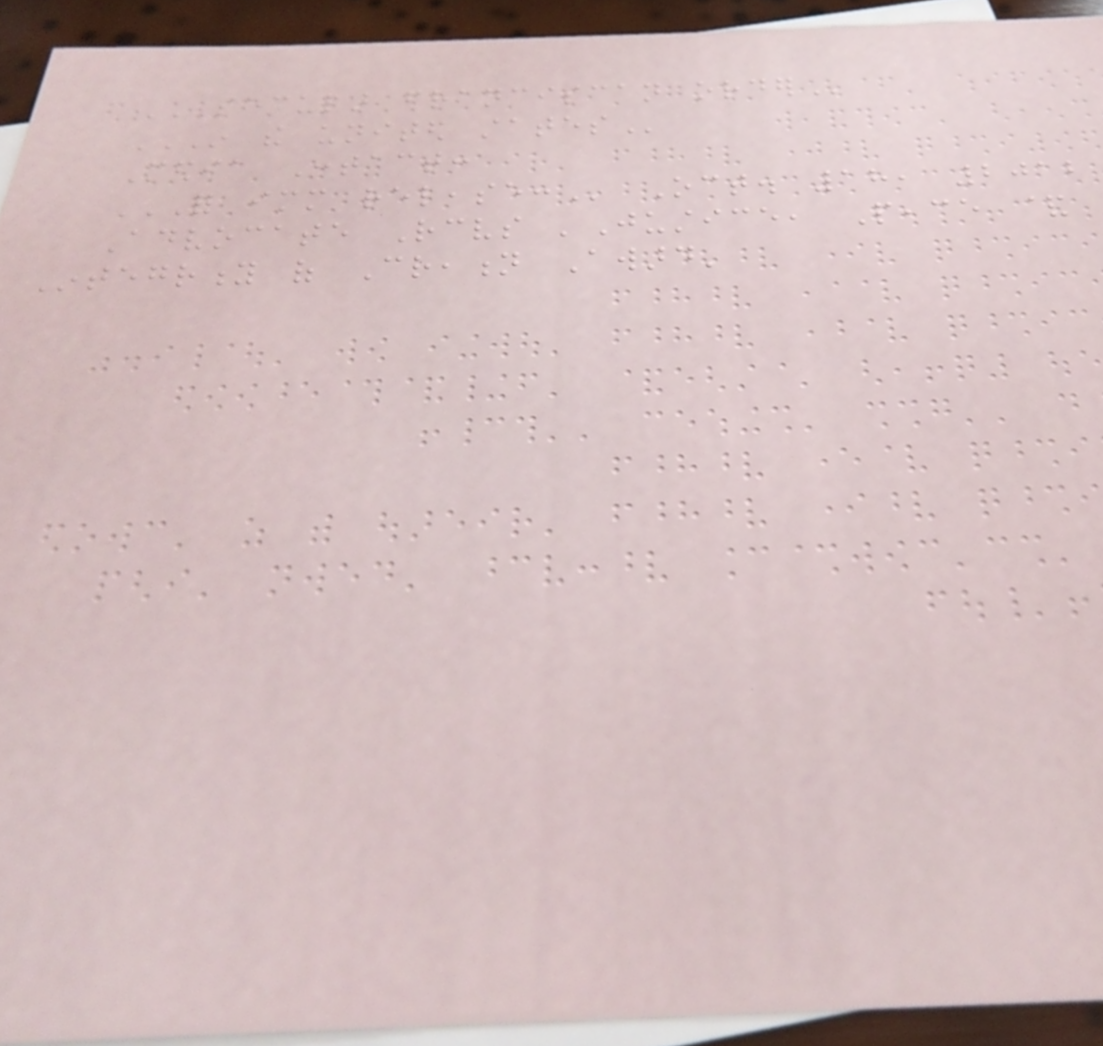SECULAR FRANCISCAN ORDER
IN THE UNITED STATES
Media Contact:
FOR IMMEDIATE RELEASE: Oct. 18, 2012
Advocate Receives 'Justice, Peace &
Integrity of Creation Award'
